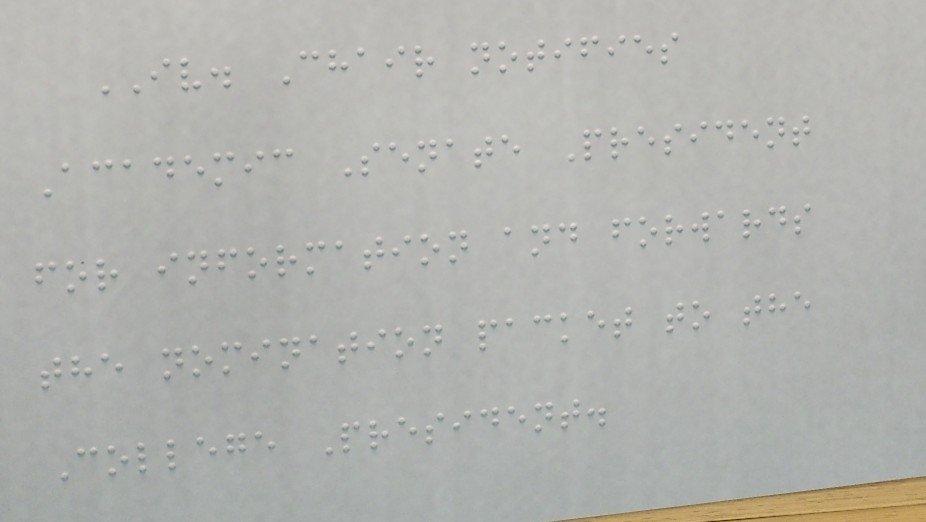IV. Chair notifies
Academic Senate President
for information and forwards
the nomination packet to the
College President.
